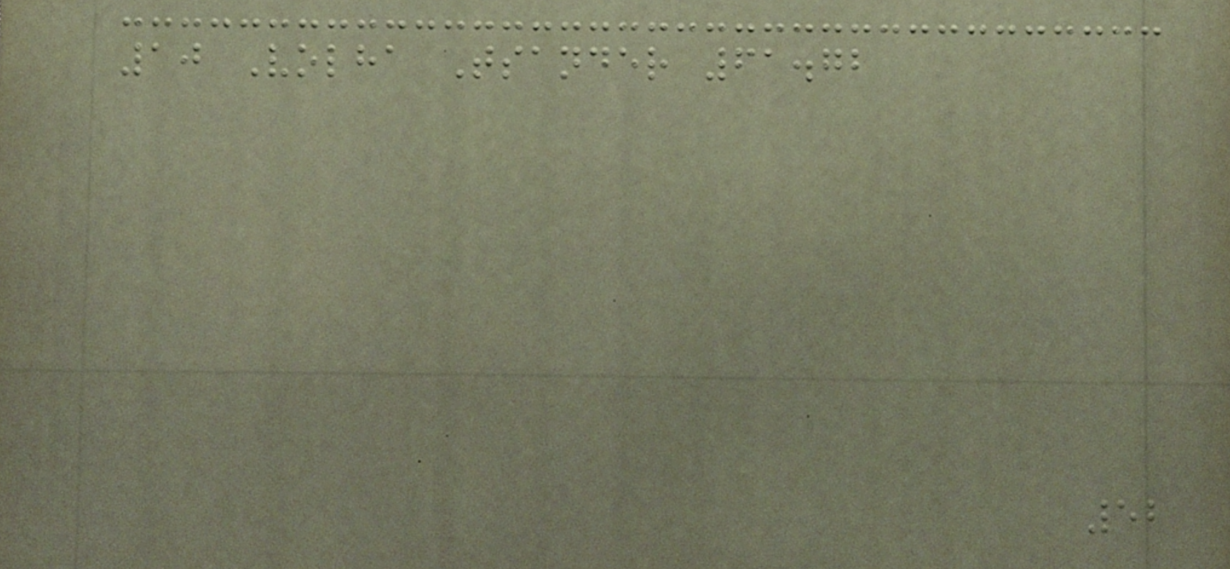10 Volha Tsander 61.72
52
